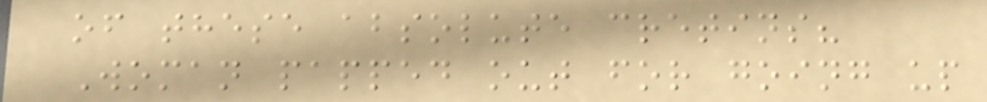of these absolute cretins?
Woman papped out for going up
